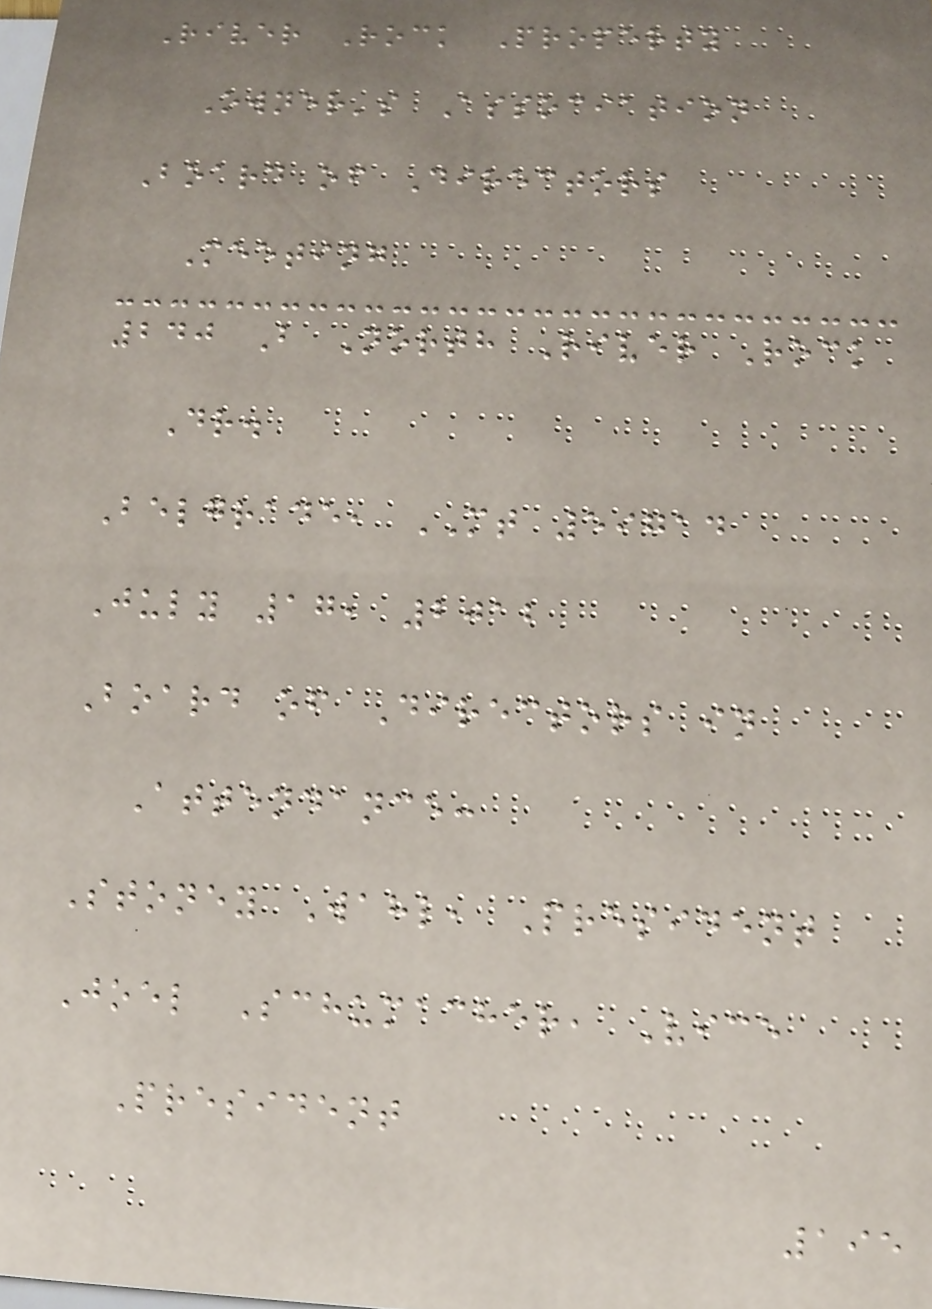River Rock Property
Owner's Association
Board of Directors
Meeting
240 B North River Rock
Dr.
Belgrade, MT 59714
July 17, 2012
Board of Directors in
Attendance:
Stoney Wahl, President
Joel Schumacher, Vice
President
195
